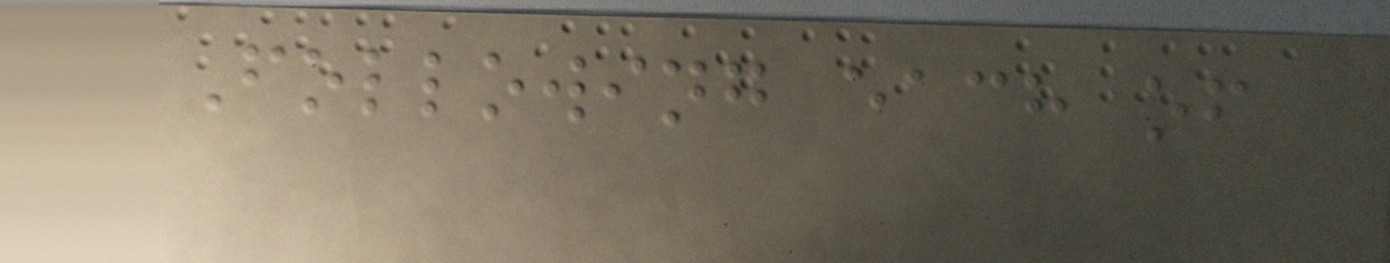Following each of
